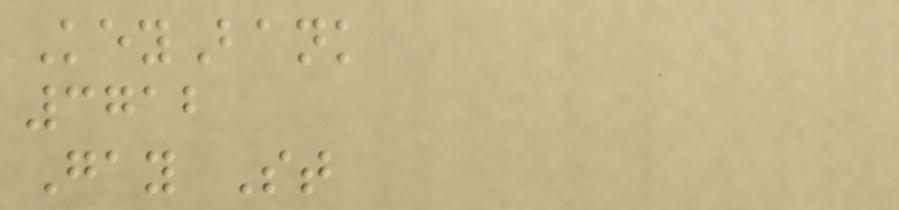KeyBank
3712
Gay St
